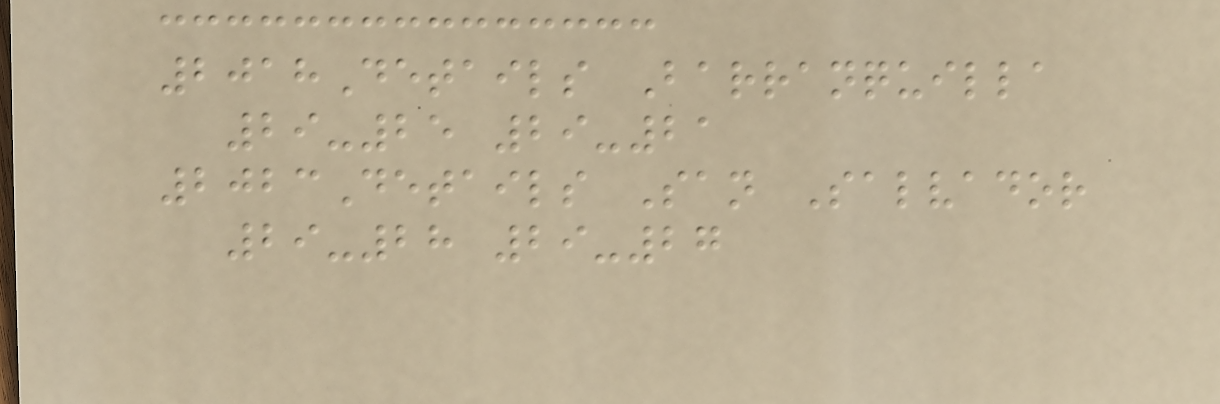2018Details Barranquilla
29-25 29-21
2023Details San Salvador
29-28 29-27
